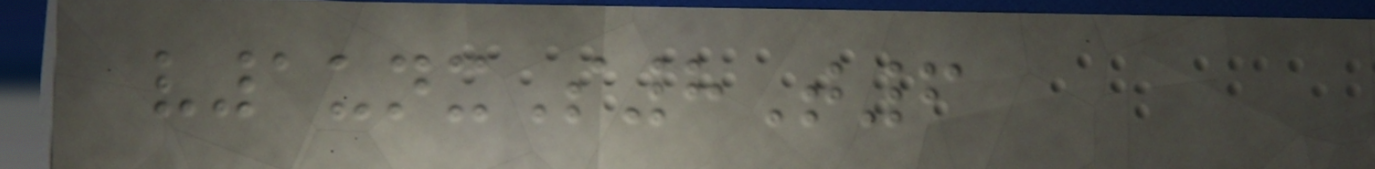v1unxS8T6
